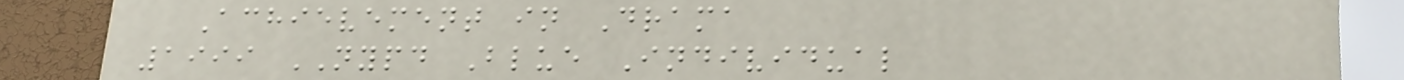Achievement in Drama
1999 NYPD Blue Individual
